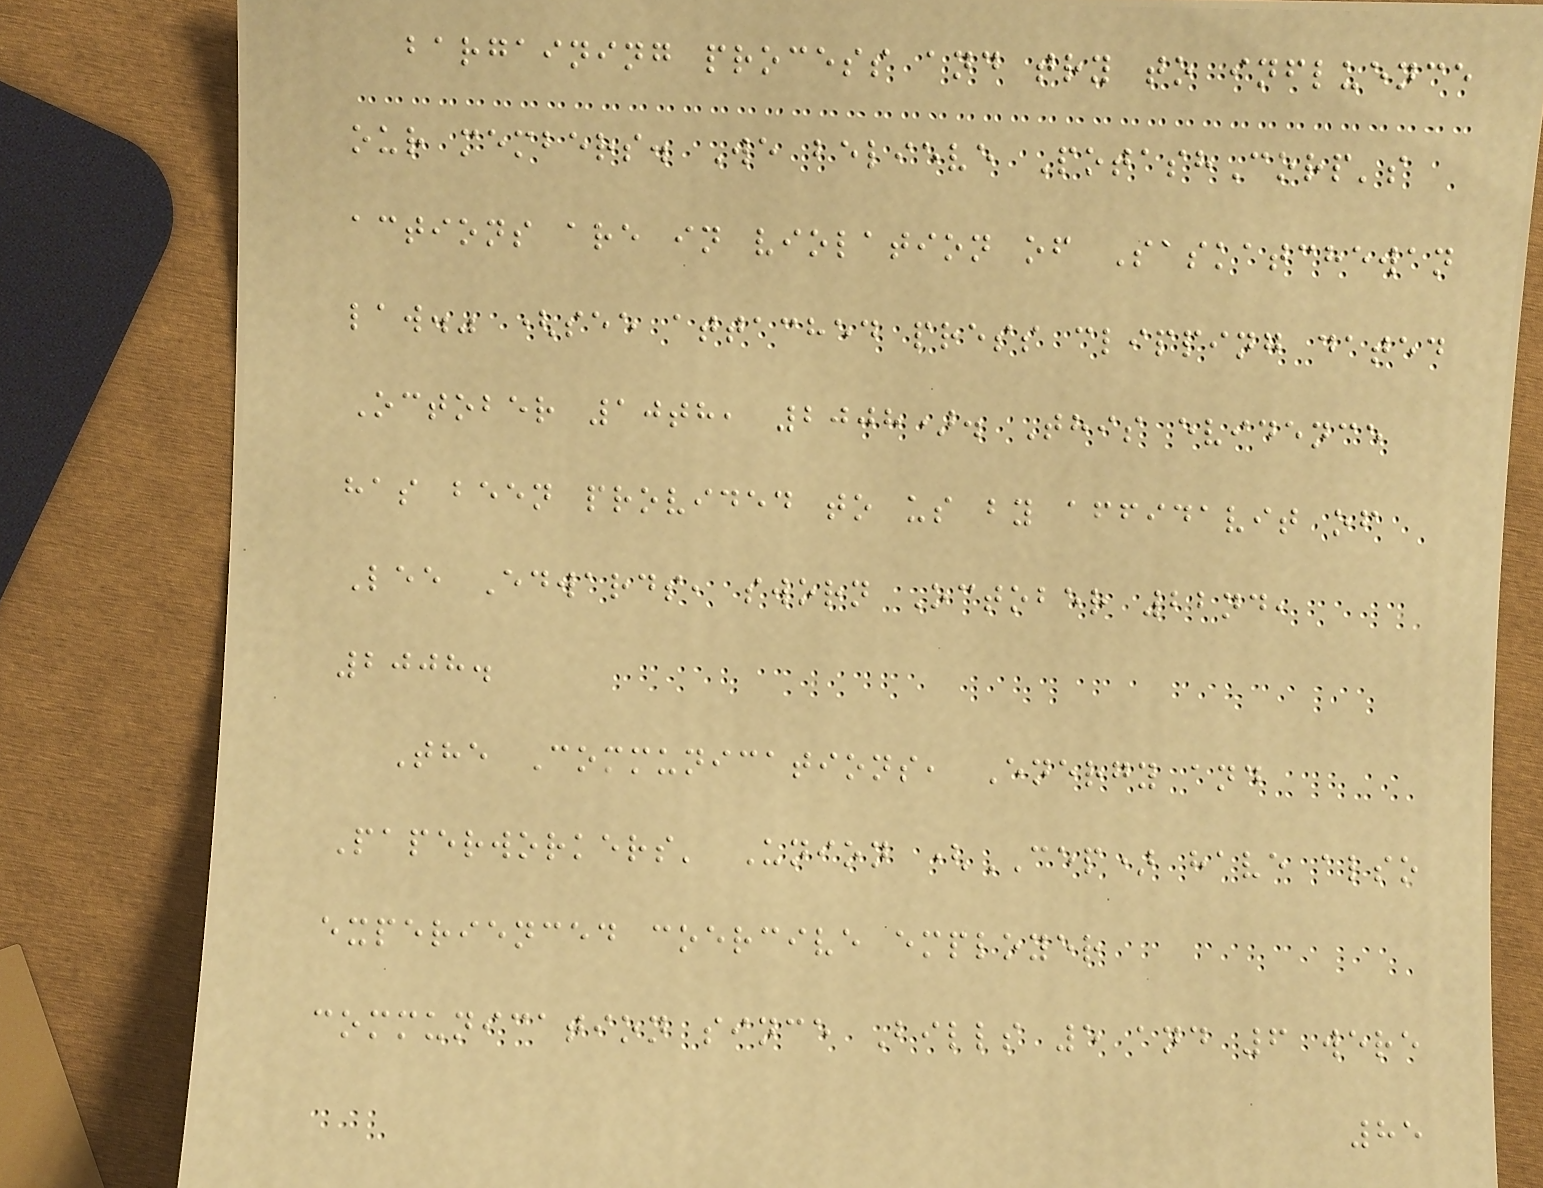bargaining process and try to influence
our members. We believe PotashCorp's
actions are in violation of Saskatchewan
law." (see attached press clipping dated
October 10th, 2008). This evidence
has been provided to us by affidavit of
Lee Edwards, sworn October 22nd,
2008.
The Communications, Energy and
Paperworkers' Union (CEP) have also
experienced coercive employer
communication since Bills 5 and 6 were
85
